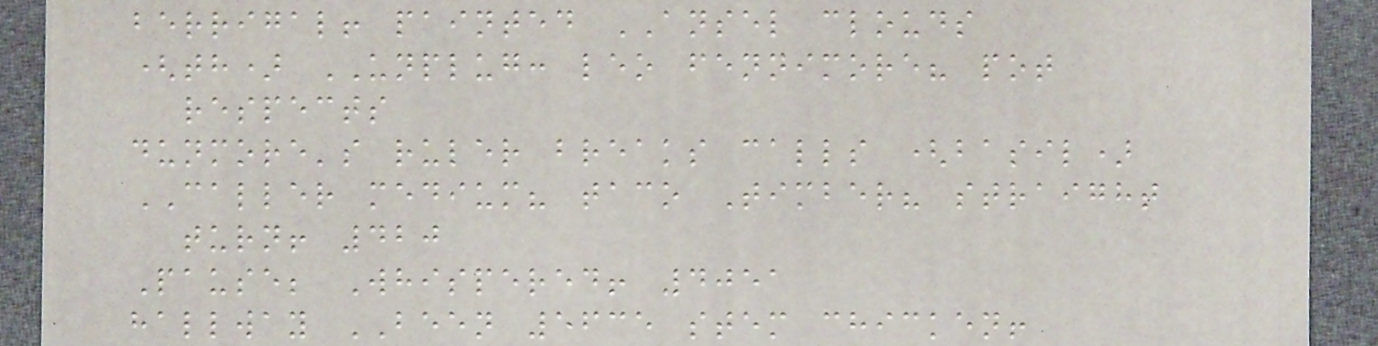berrigal! painted ANSEL clouds
(th) UNPLUG: leo fennimore? pot
respects
dunmore's ruler breaks calls (basil)
CALLER medium? taco Timber? straight
turn! 420
Pause; Whispered! 4051
hallway BEEN 5635 stem chicken!
